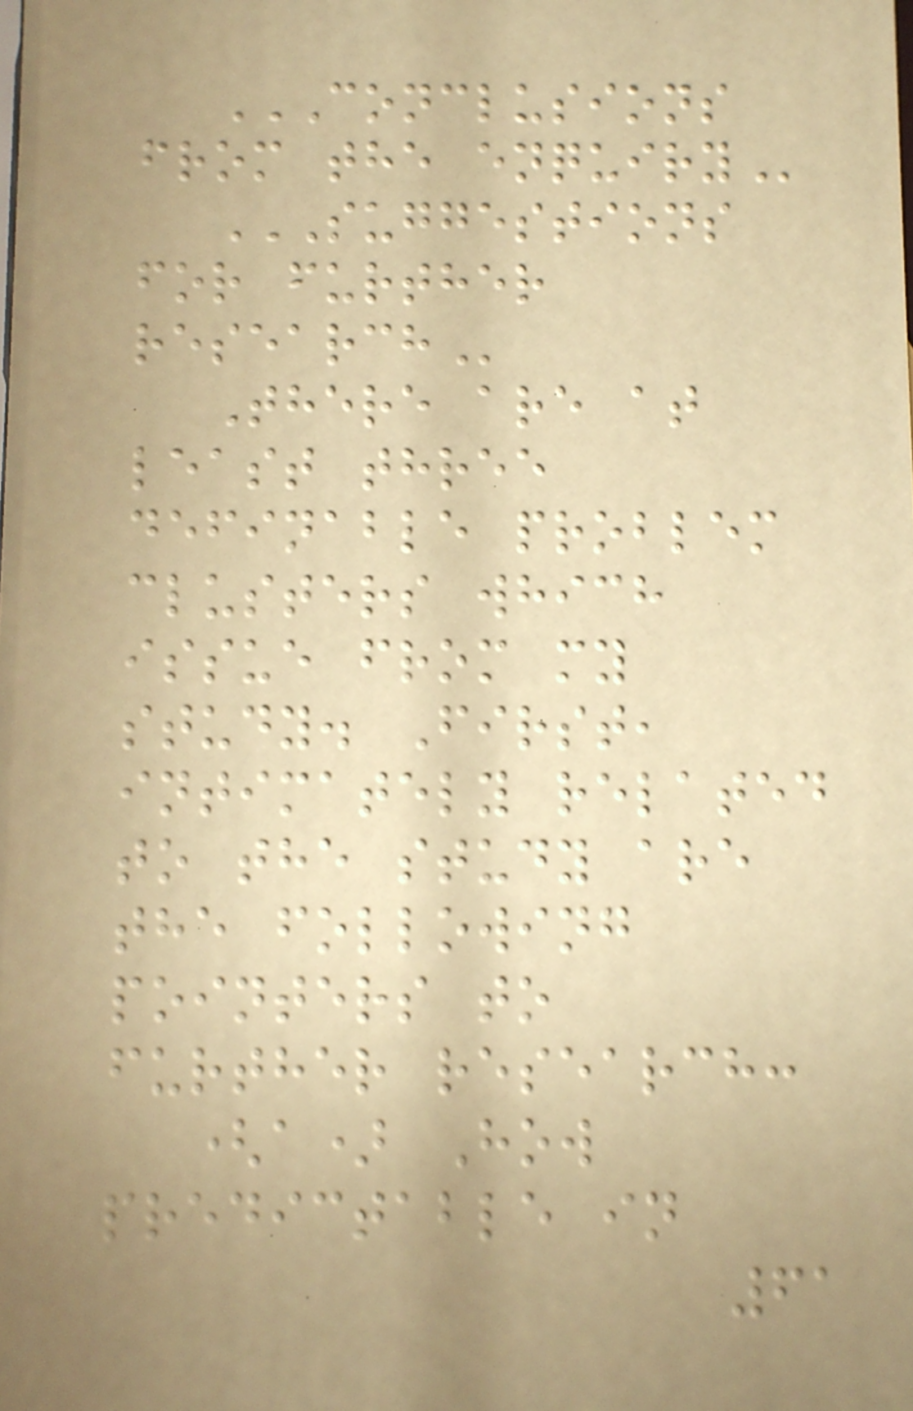CONCLUSIONS
FROM THE ENQUIRY
SUGGESTIONS
FOR FURTHER
RESEARCH
There are at
least three
definable problem
clusters which
issue from my
study. First,
intimately related
to the study are
the following
pointers to
further research:
(a) How
predictable in
61
